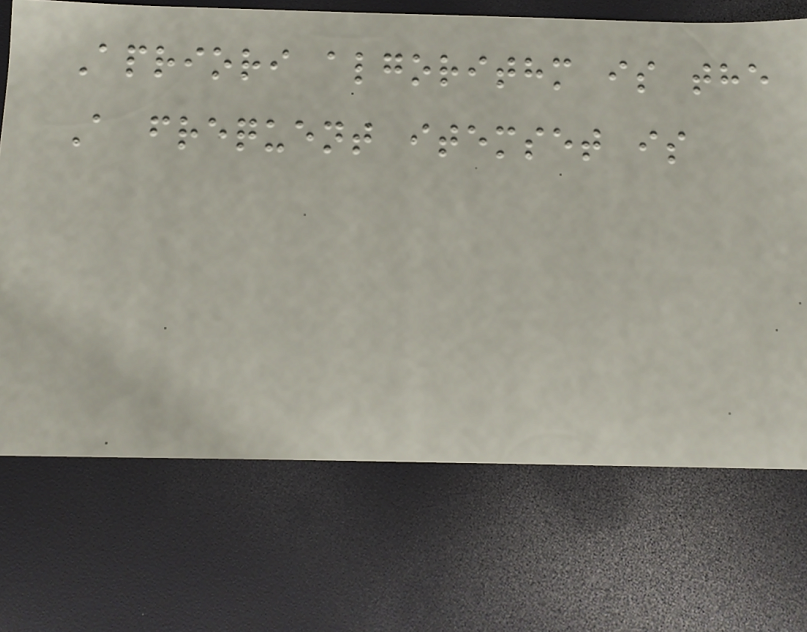Apriori algorithm is the
A frequent itemset is
